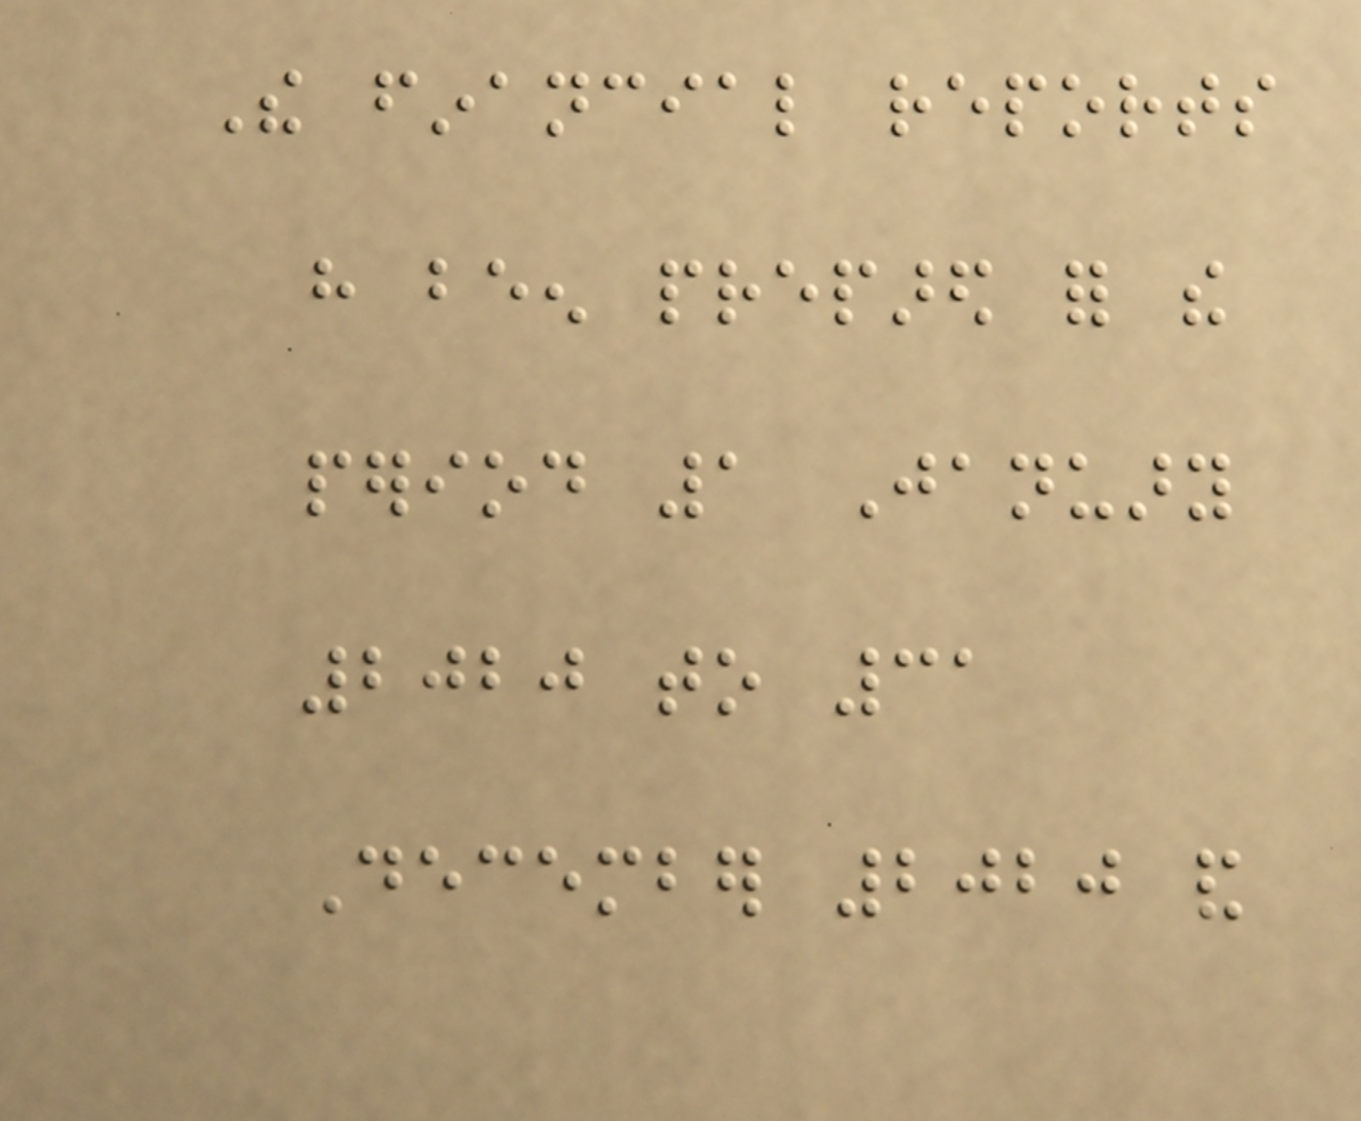The financial reports
have been prepared for the
period 1 January
2020 to 31
December 2020 and
